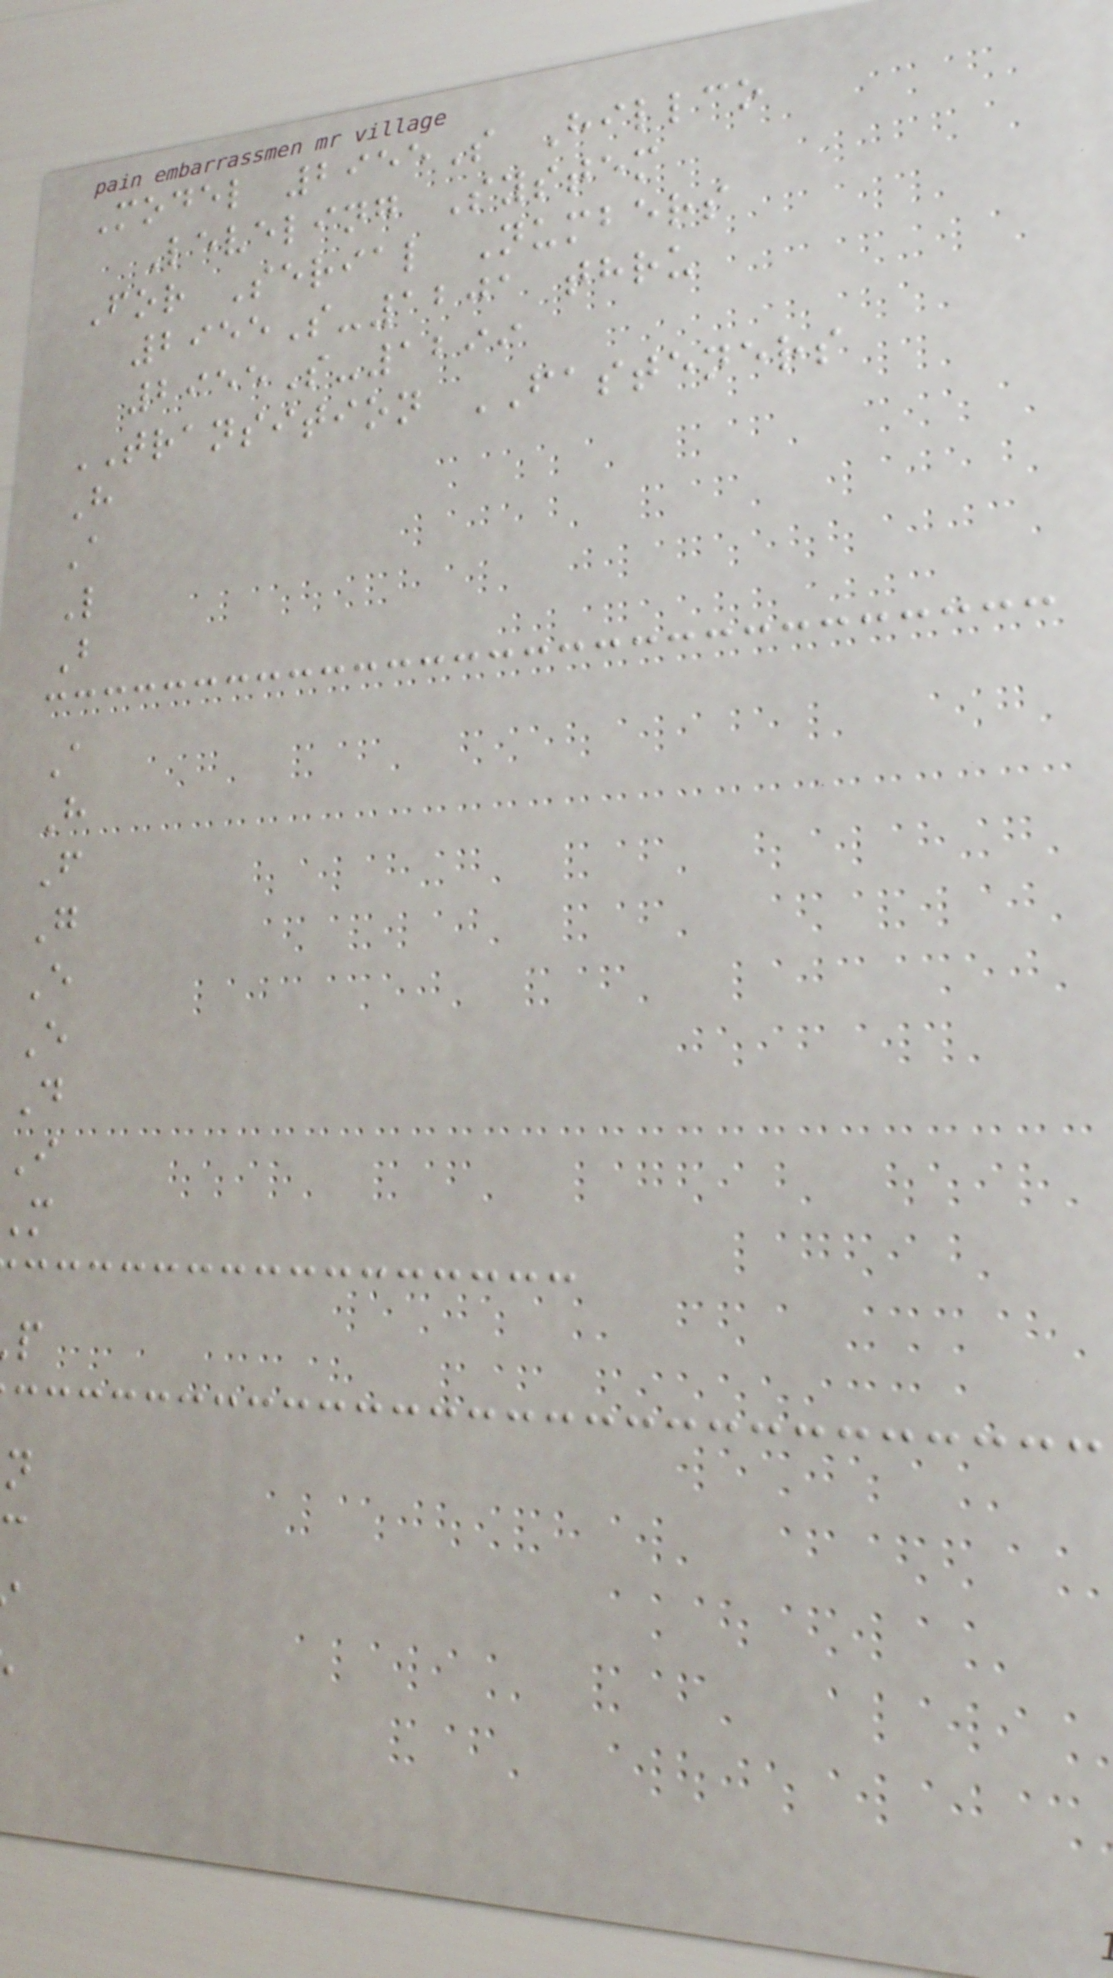Model 2955S Hillco
Leveling System
For Serial Numbers
2955S-1201 thru
2955S-1299
TRANSITION FASTENERS
H
A
L
B
A
H
F
G
E
E
D
I
